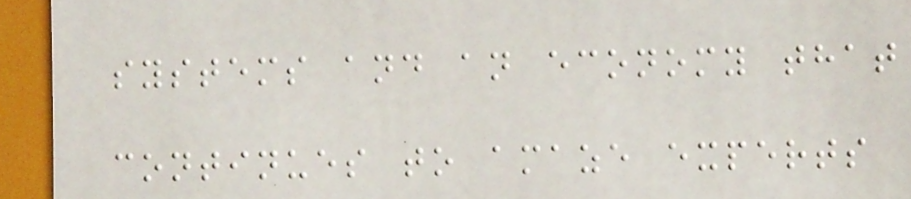systems and an economy that
continues to amaze experts
